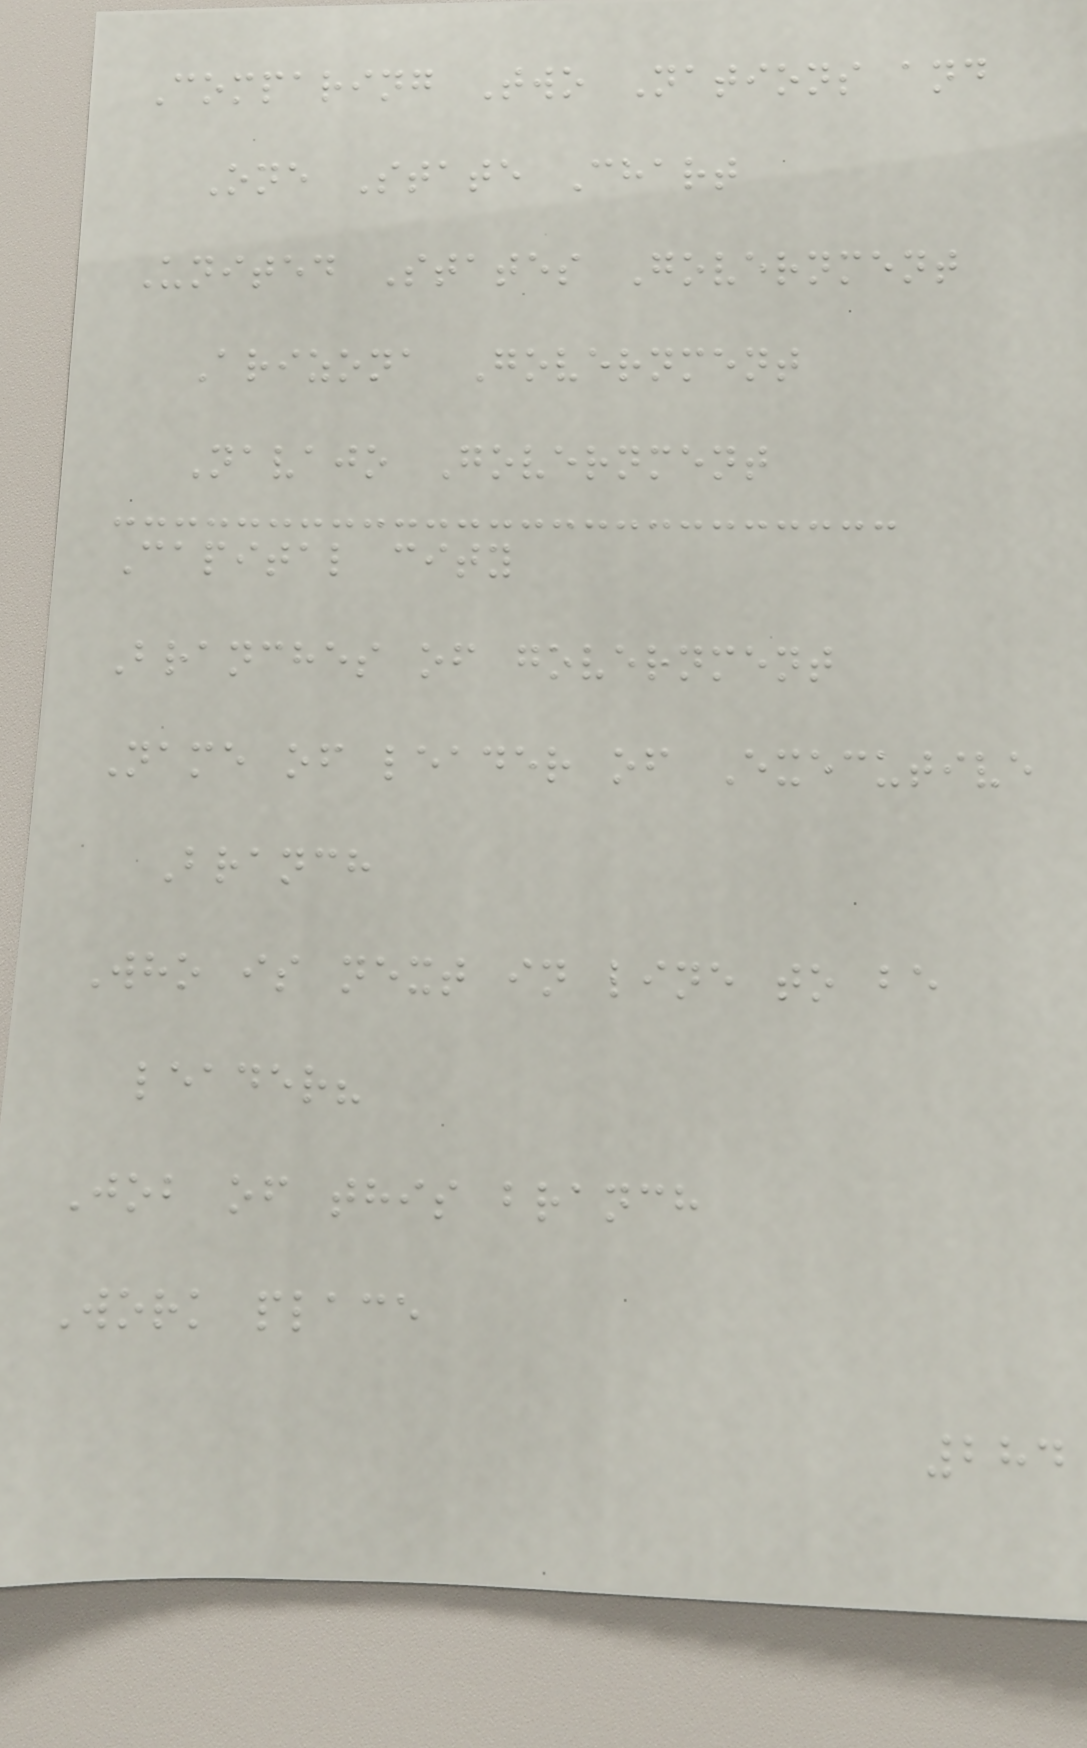Comparing Two Nations and
One State Chart
United States Government
Arizona Government
Navajo Government
Capital city
Branches of government
Name of leader of Executive
Branch
Who is next in line to be
leader?
Job of this branch
Work place
284
